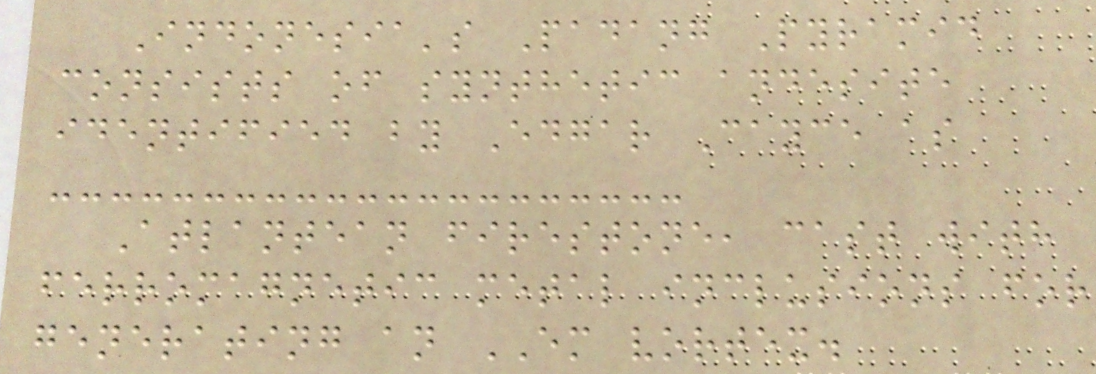Indonesia's Padang Pyramid
consists of synthetic andesite
identified by Edgar Cayce as
Atlantean firestone, cast with
ferromagnetic metal inclusions for
generating an EM vortex.
